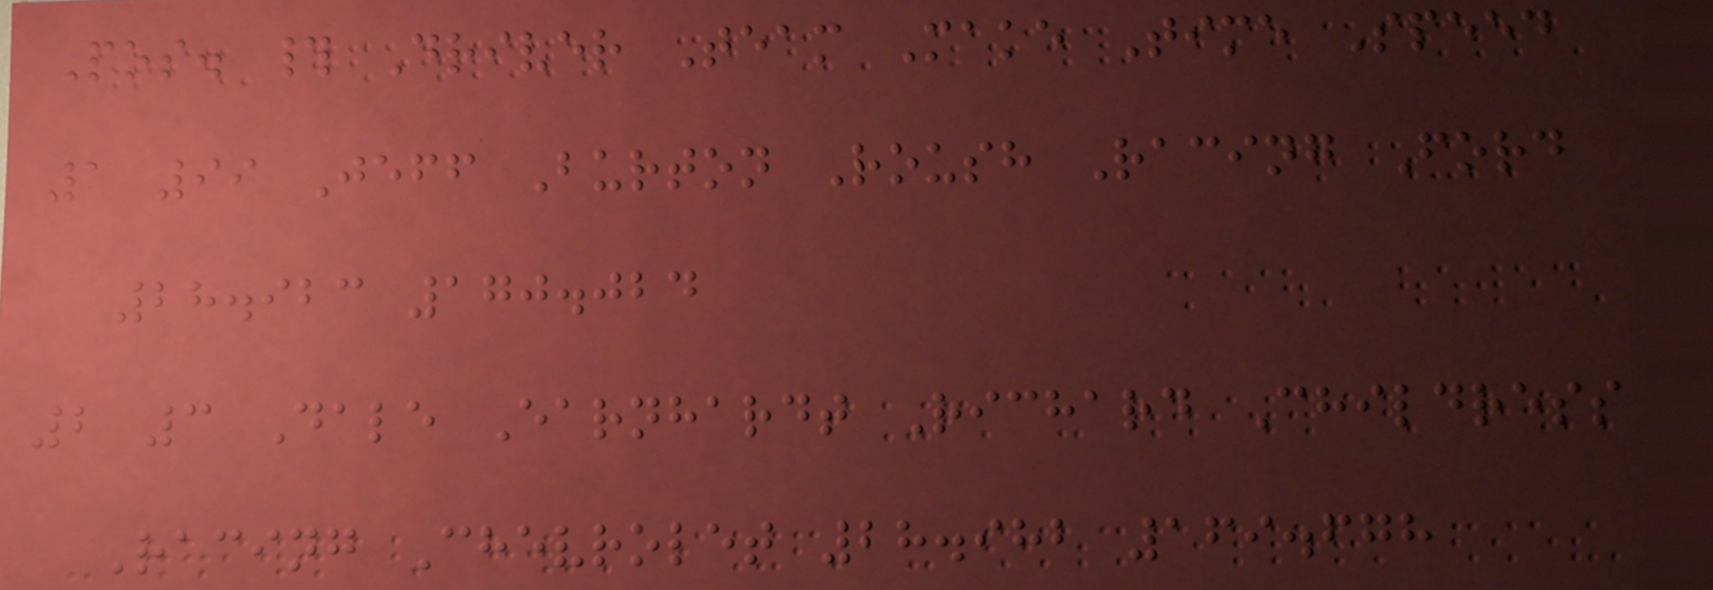Pos. # Driver Team Make Time Speed
1 99 Jeff Burton Roush Racing Ford
28.923 170.024
2 3 Dale Earnhardt Richard Childress
Racing Chevrolet 28.982 169.678
